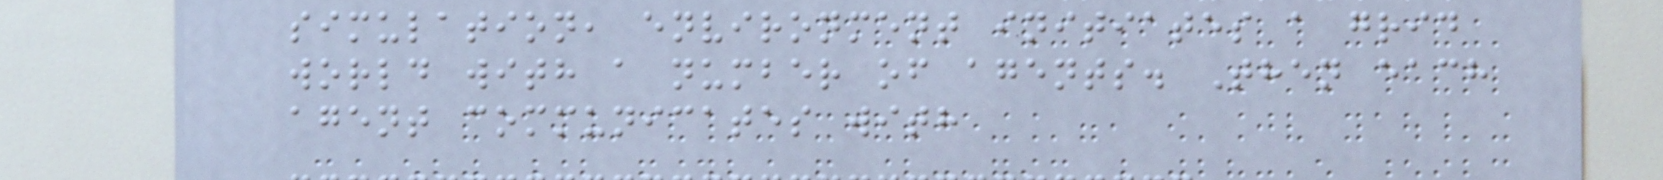simulation, environment initiates a grid
world with a number of agents. Then each
agent communicates with
